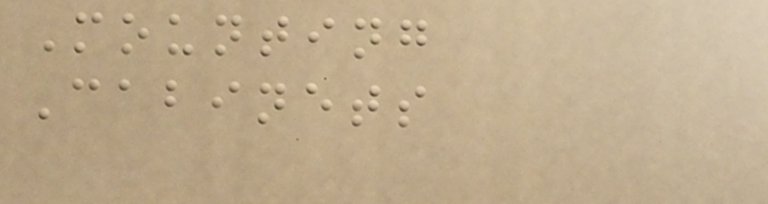Mounting
Cabinets
